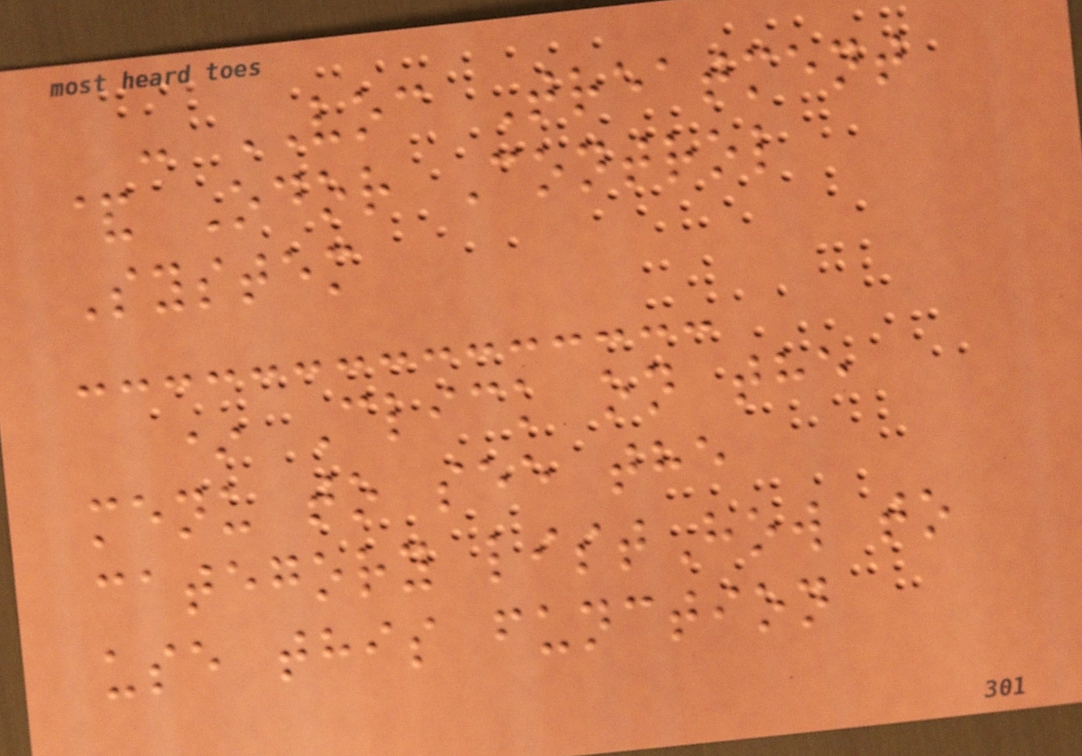- VOC Treatment
& Odor Control
System
* Click on the
menu to see the
category listHow to
use this function
